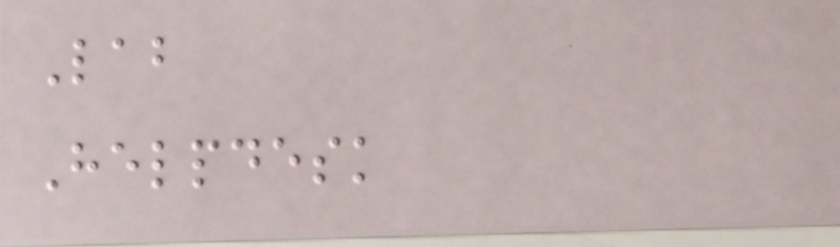Lab
Helpdesk
